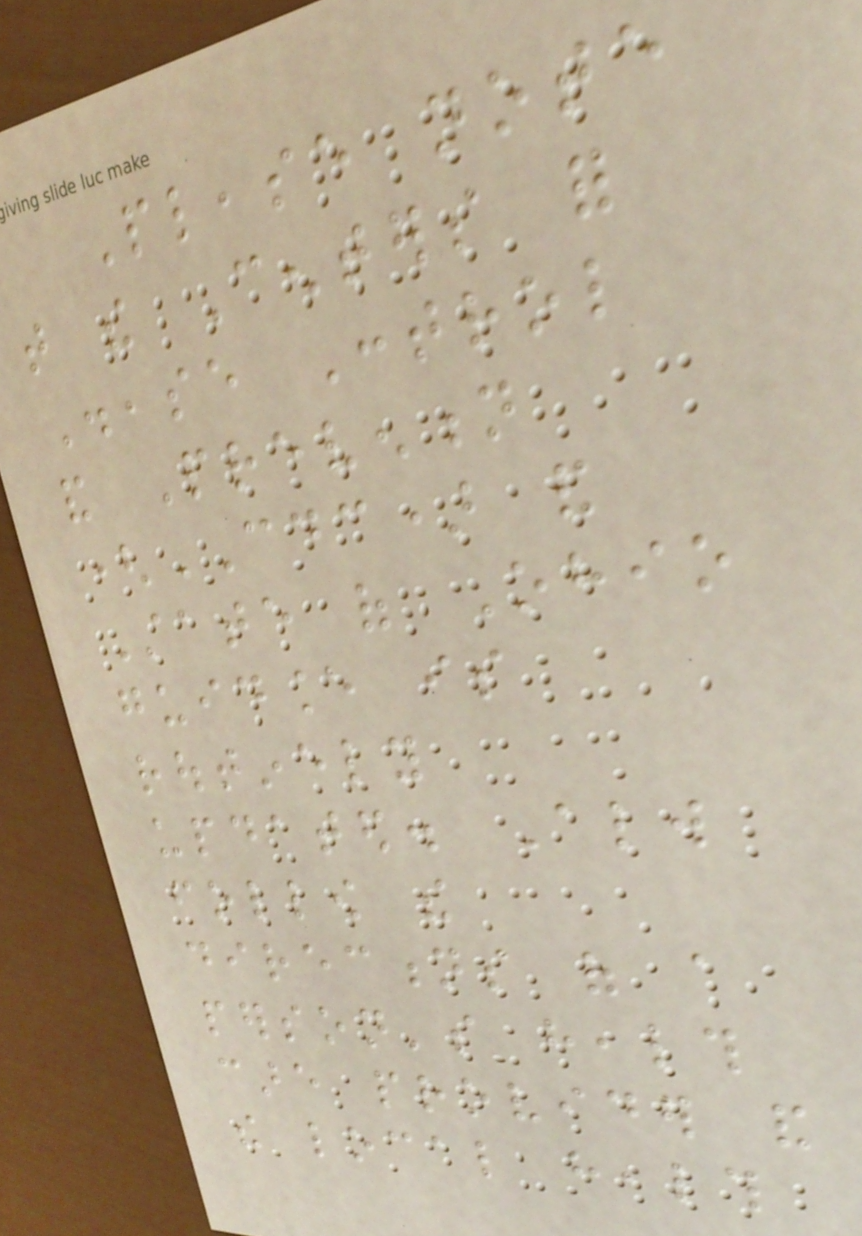Please note
that the Centers for
Disease Control
and Prevention
(CDC) and
State of Ohio
guidance is
routinely
updated. Always
follow the
directions of a
person's health
care provider and
the local health
